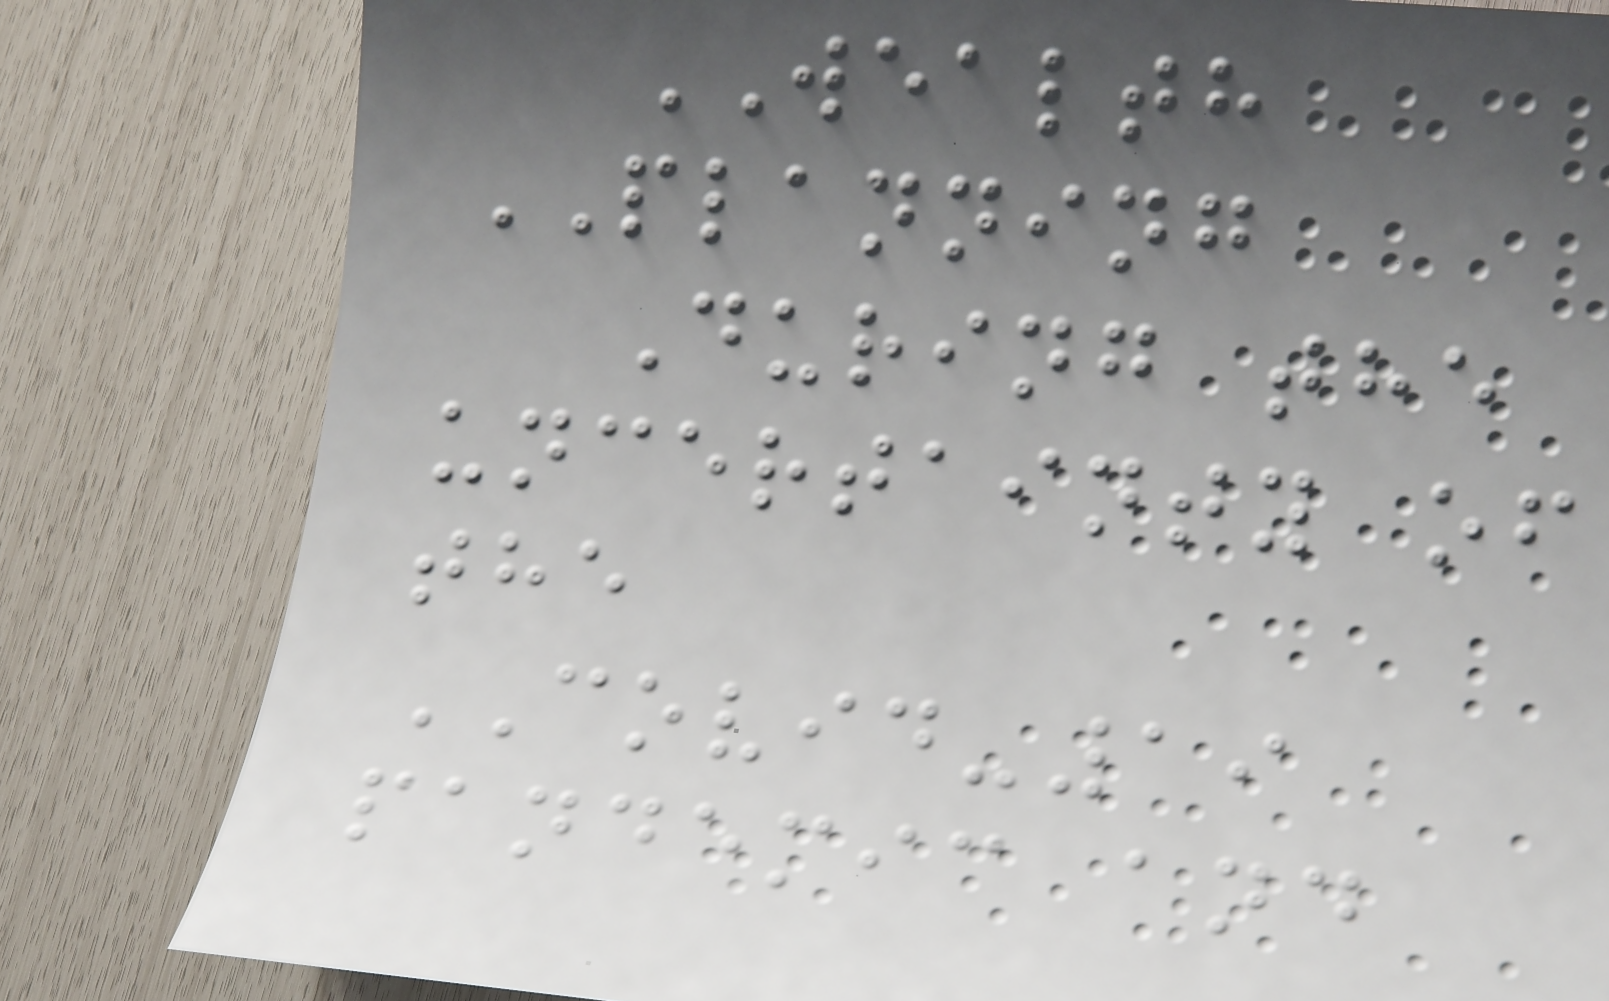WEALTH
PLANNING
During the
uncertainty of
the
COVID-19
pandemic and
